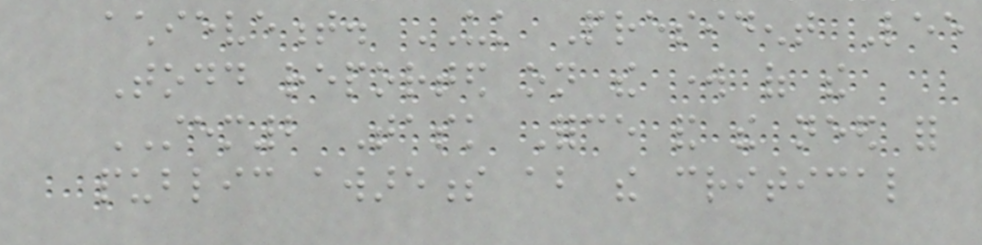achievement. UK President Lee
Todd reported on the work of the
STEM2 Task Force and the need for
public awareness about the critical
